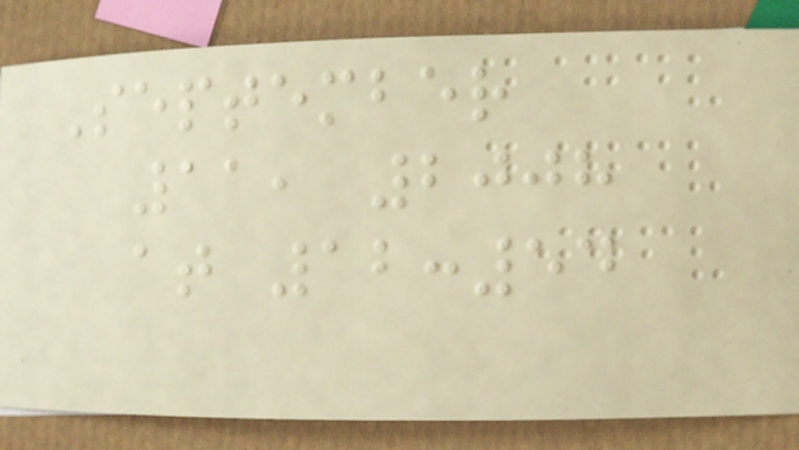September
11, 2008
at 12:54
